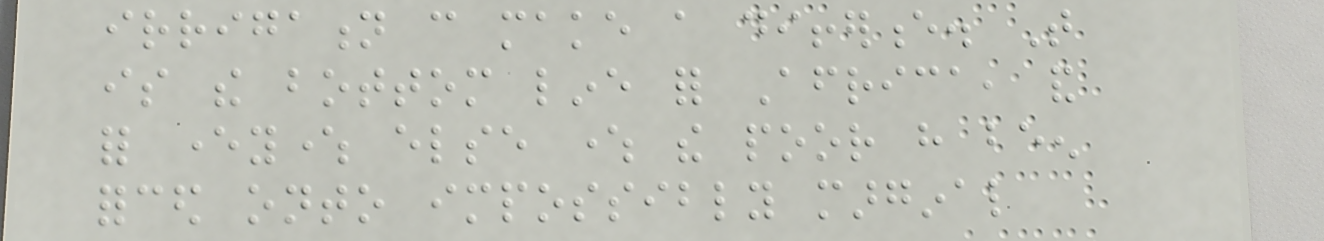irrigation can make a difference. That
is the bottom line for Africa, and
for everywhere else where the poor have been
forced onto impossibly marginal
